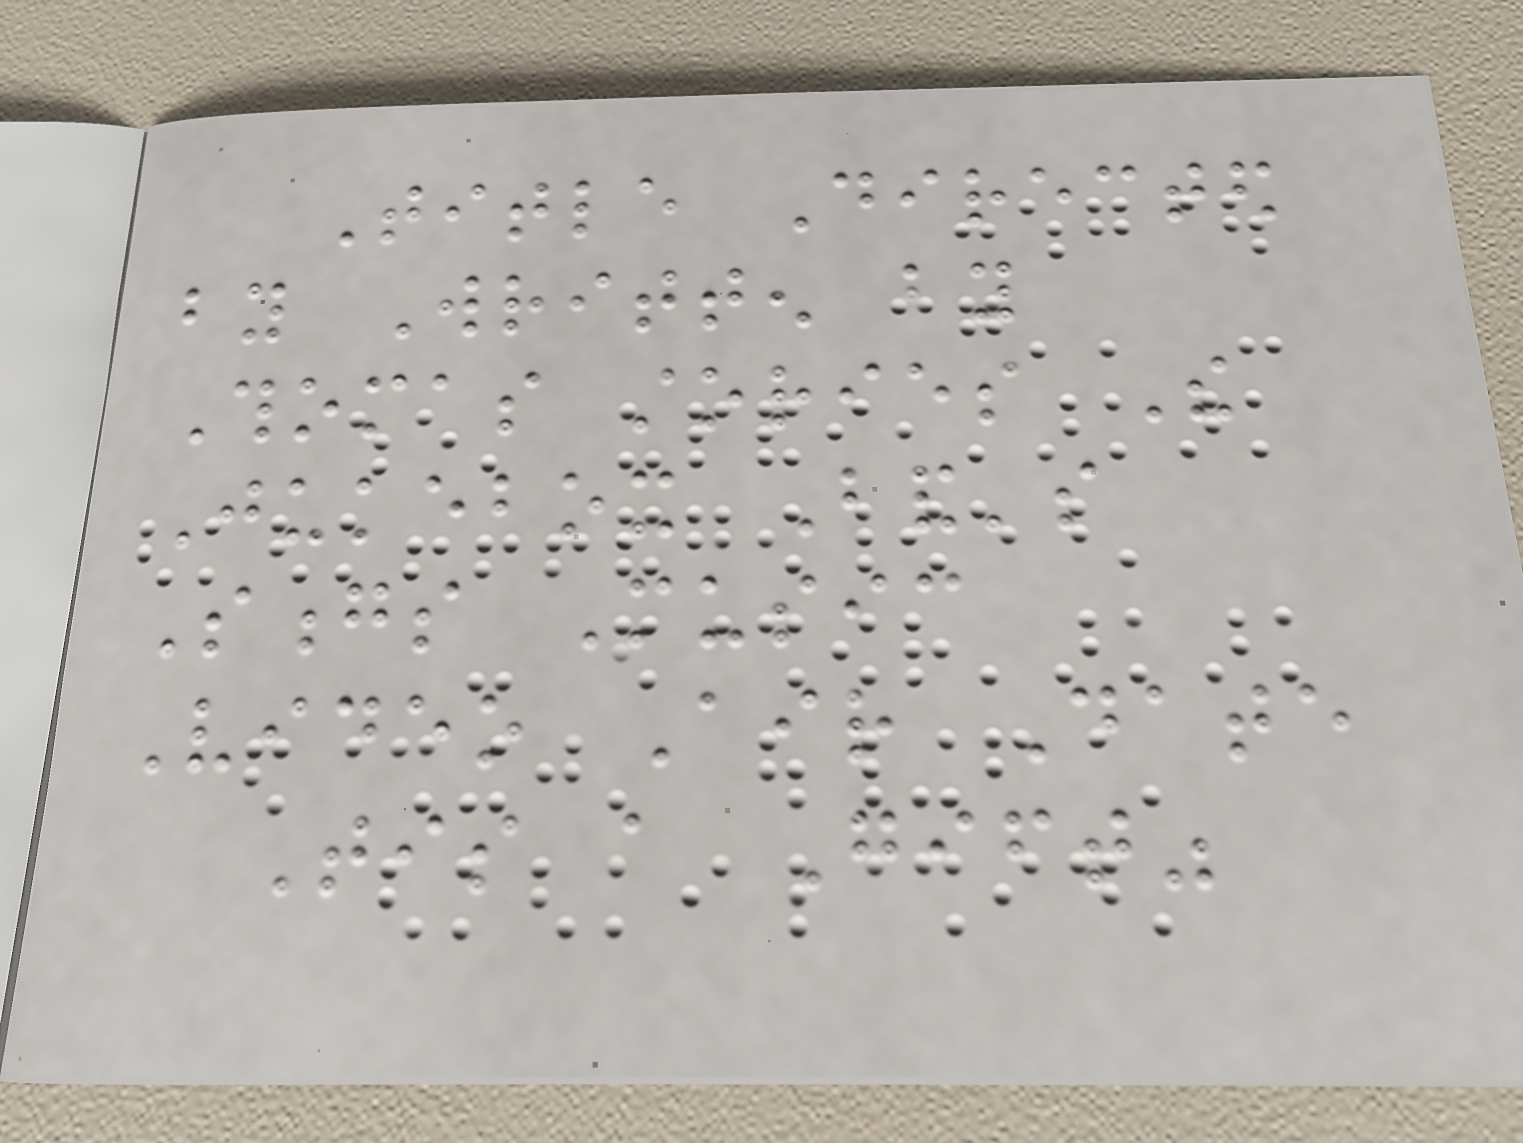Title Directed
by Written by
Thomas stories The
Jukebox Band's
Songs Music
Video Air Date
Tis a Gift"
